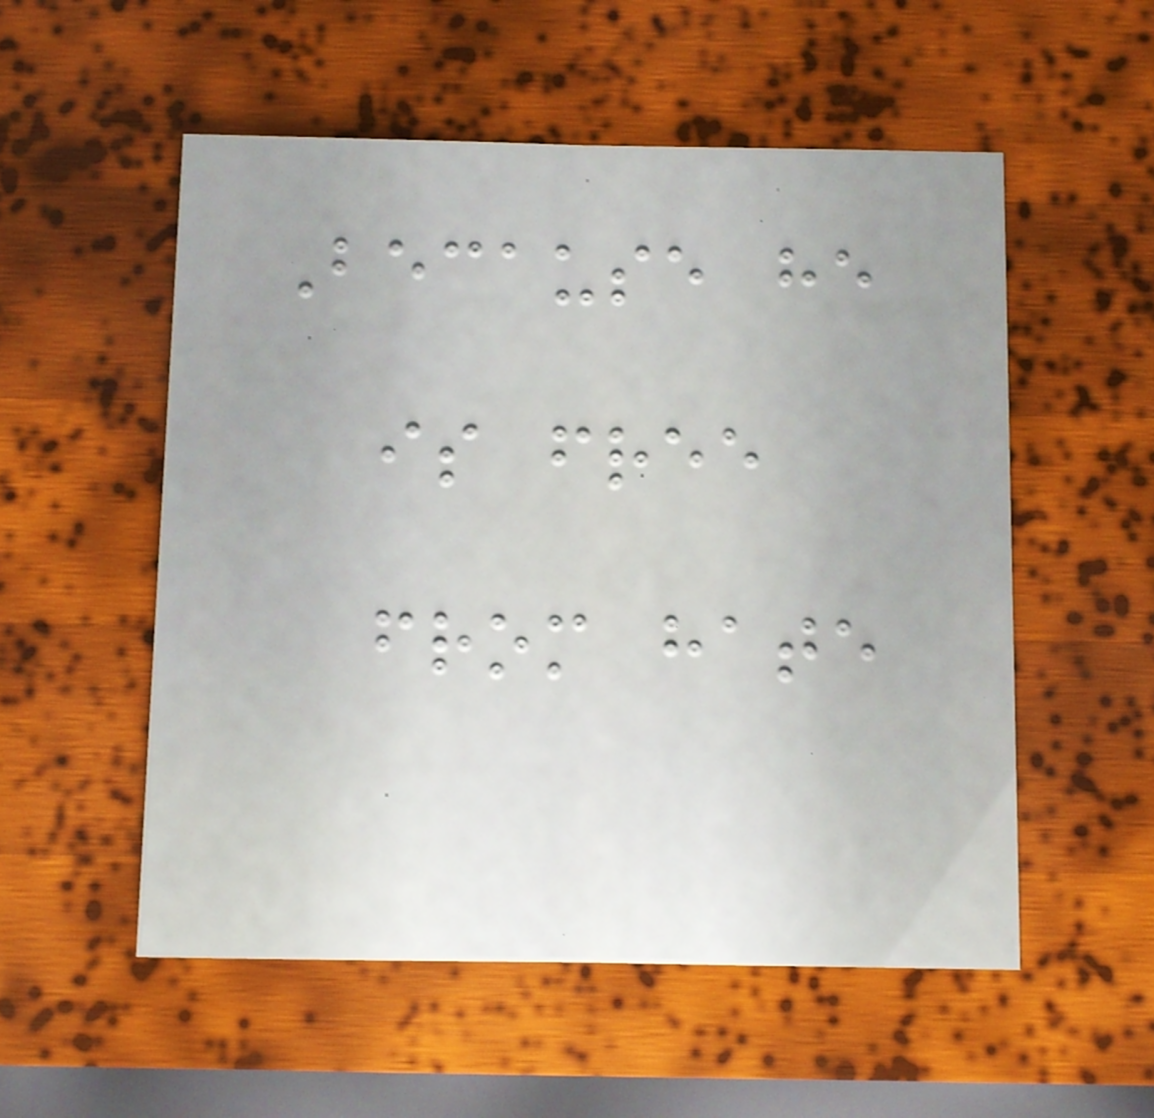Because he
is free
from hate
